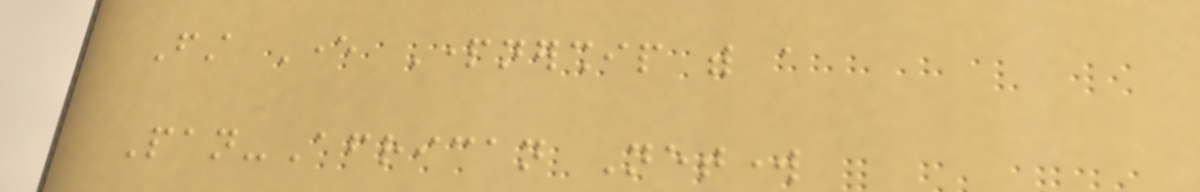First Ever Partnership with a
Pan-African Network
